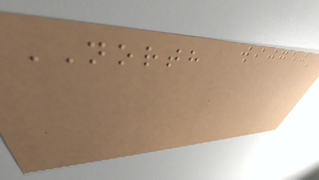NORTH
